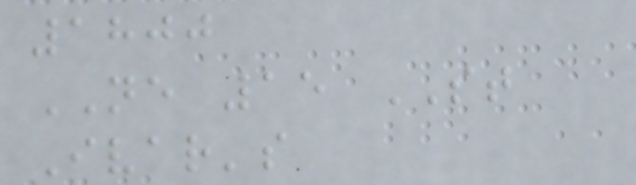1800
NE 15 ST
Ivar's
